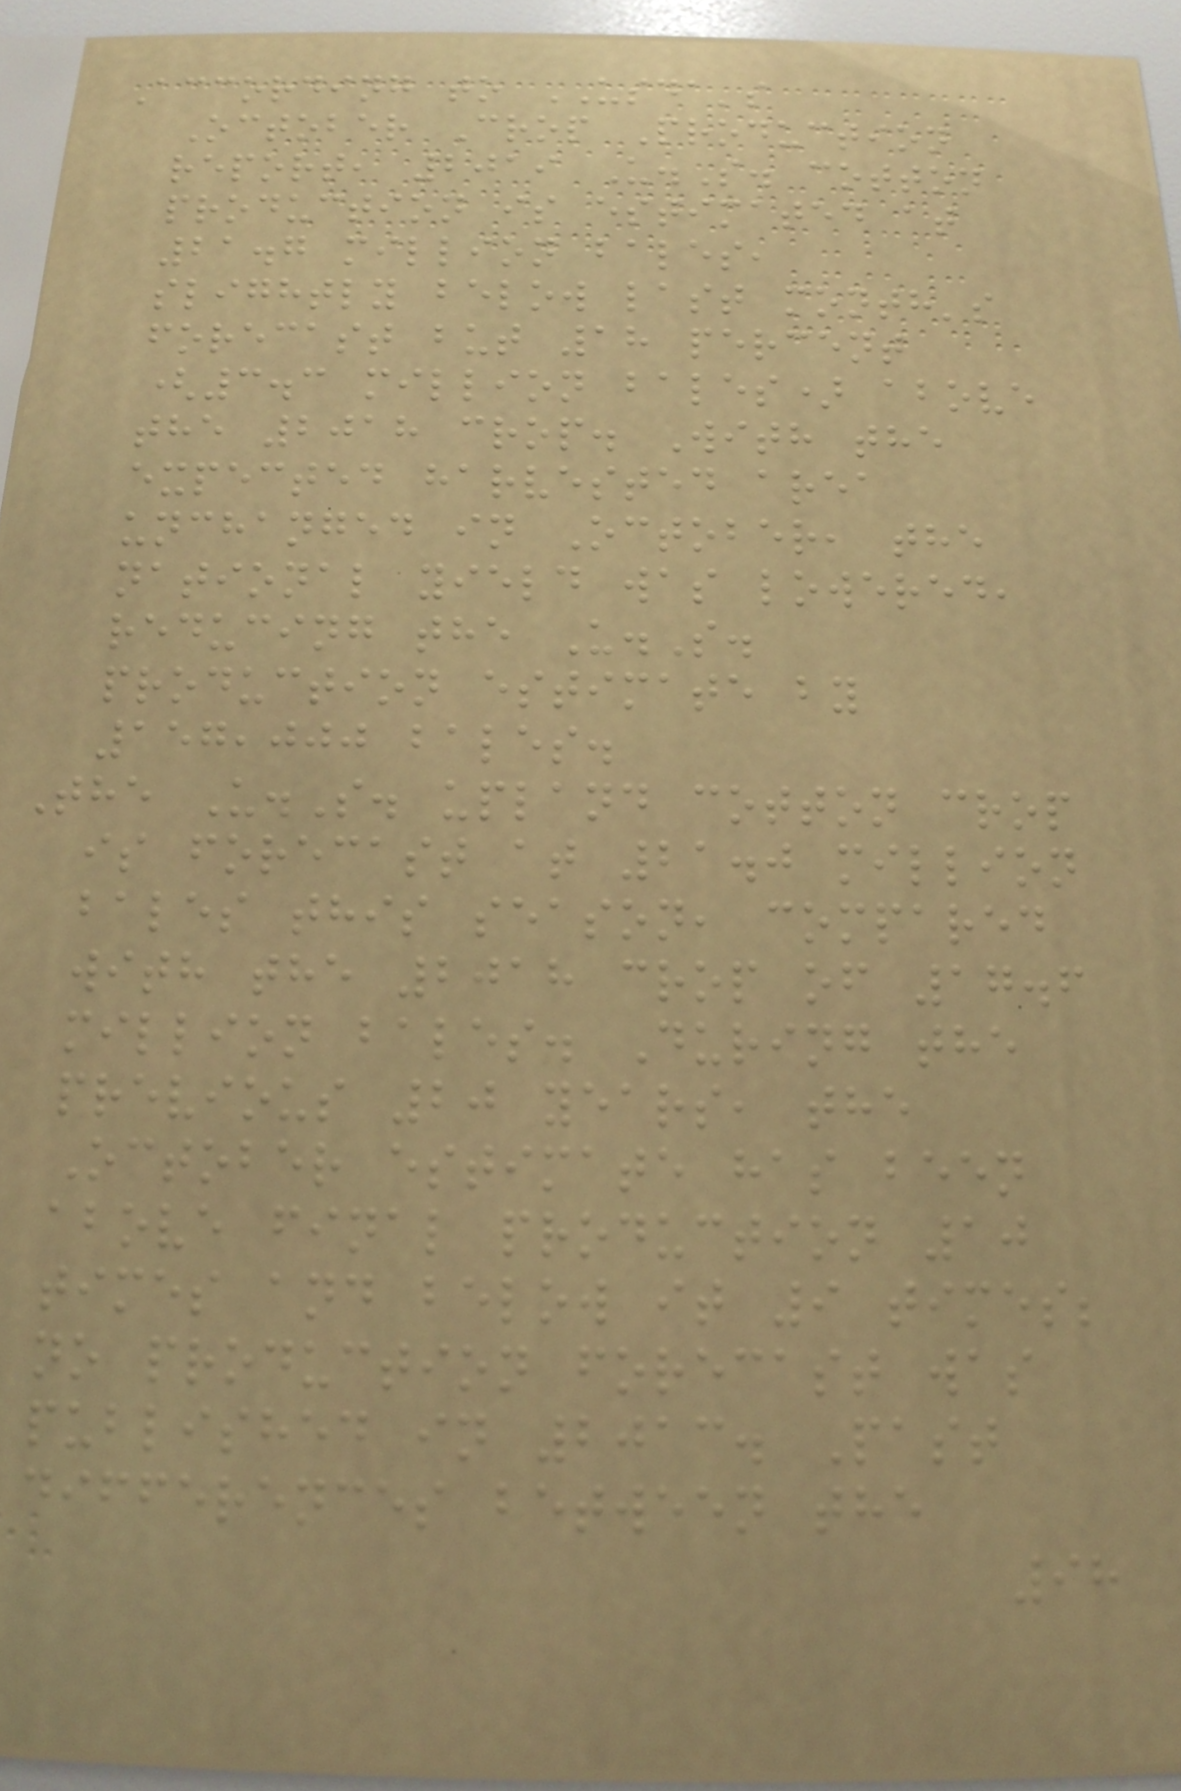According to USDA's
October Crop Production
report, 2019 U.S. cotton
production is estimated at
21.7 million bales,
slightly below last month's
forecast but 18 percent
(3.3 million bales) above
the 2018 crop. With the
expected harvested area
unchanged in October, the
national yield was lowered,
reducing the U.S.
production estimate by
157,000 bales.
The U.S. upland cotton crop
is forecast at 21.0 million
bales this season, compared
with the 2018 crop of 17.6
million bales. During the
previous 20 years, the
October estimate has been
above final production 10
times and below it 9 times;
no production forecast was
published in 2013. Past
differences between the
98
